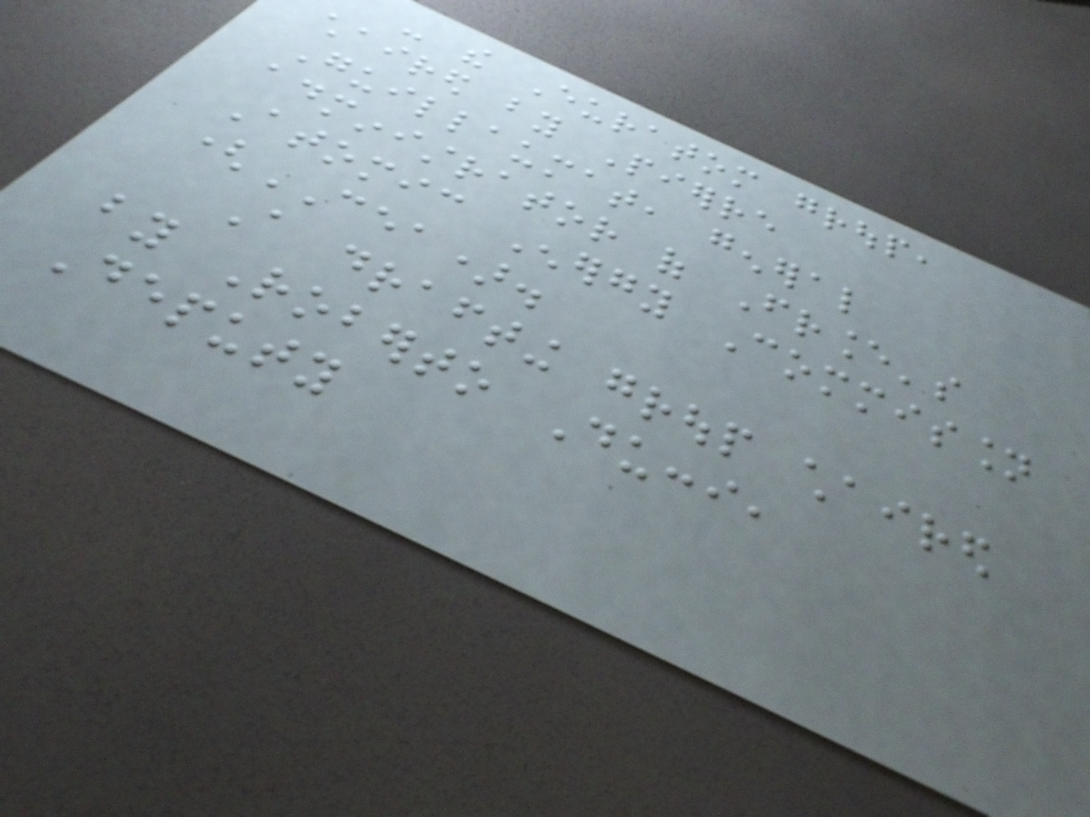- the Euratom group,
chaired by Pierre
Guillaumat, general
administrator of France's
Atomic Energy Commission
(CEA).
A drafting group chaired
by Roberto Ducci,
Deputy
